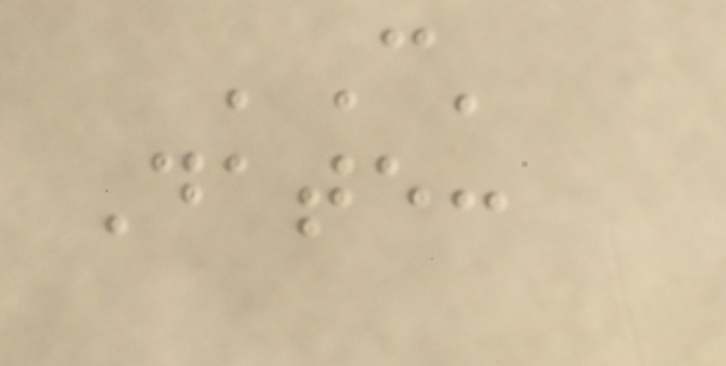'C'
Date:
